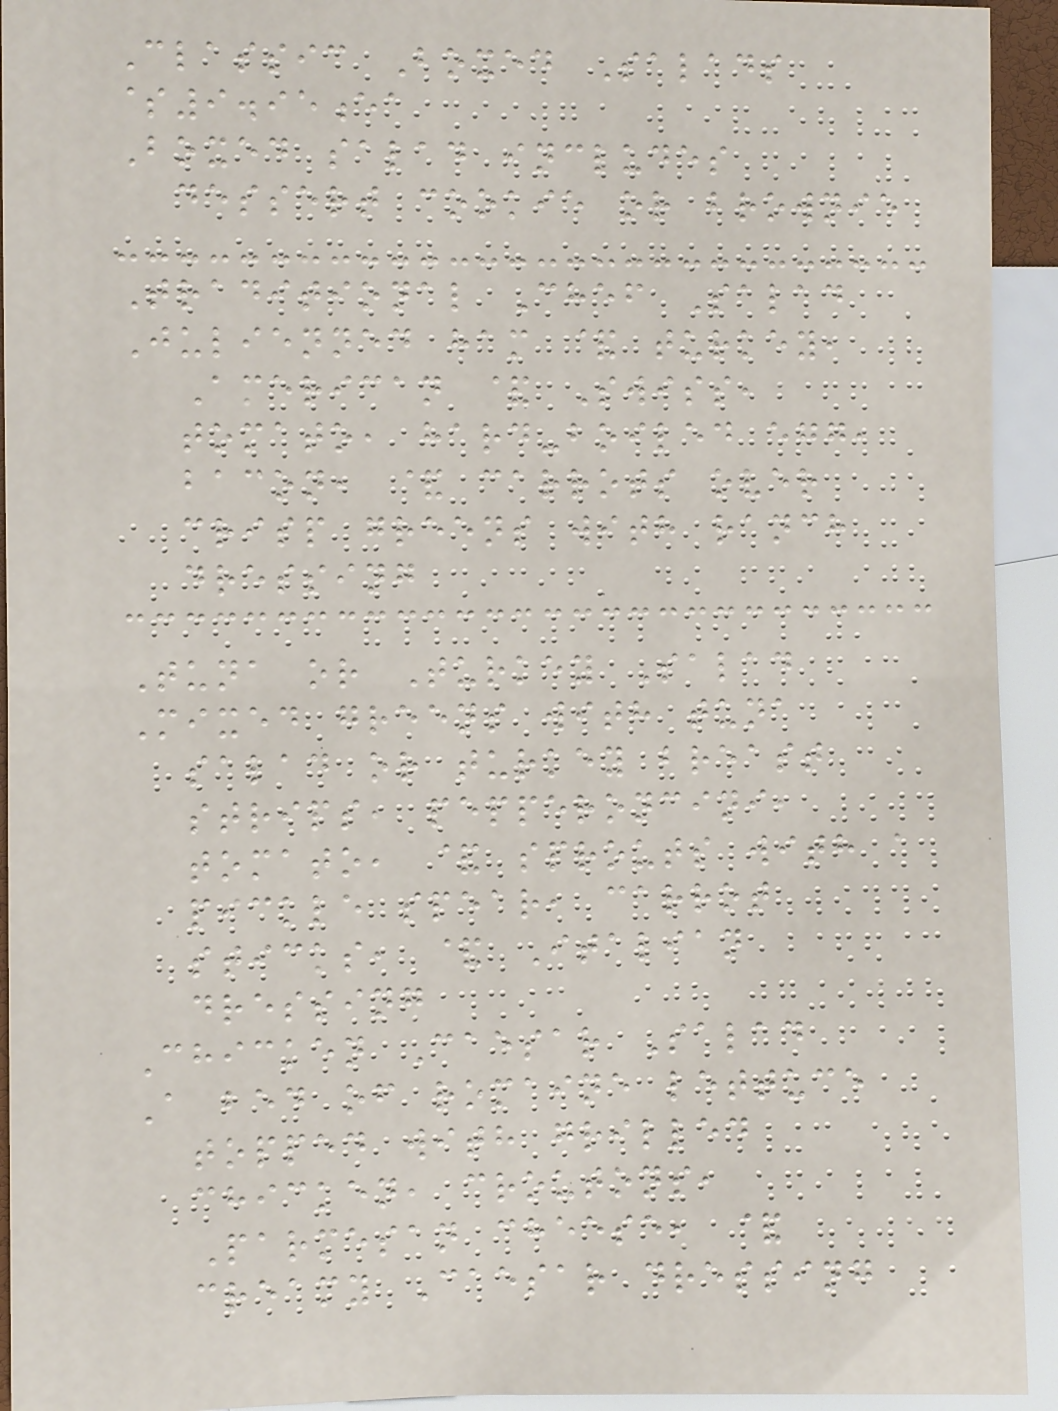Classic Boxed Salads
$9.95ea
Boxed salad includes
dessert cookie or brownie
Traditional Chef Salad
Julienned ham & turkey,
American & Swiss,
tomato, hard-boiled egg,
bacon, & carrots over
crisp greens with ranch
dressing
Tuna or Turkey Salad
Mixed greens with tuna
salad or turkey breast
strips, pepperoncini,
tomato, & sprouts with a
pickle spear, carrot
sticks, & Italian
dressing
Chicken Caesar Salad
A bed of romaine lettuce
topped with grilled
chicken, croutons,
Parmesan cheese, &
creamy Caesar dressing
